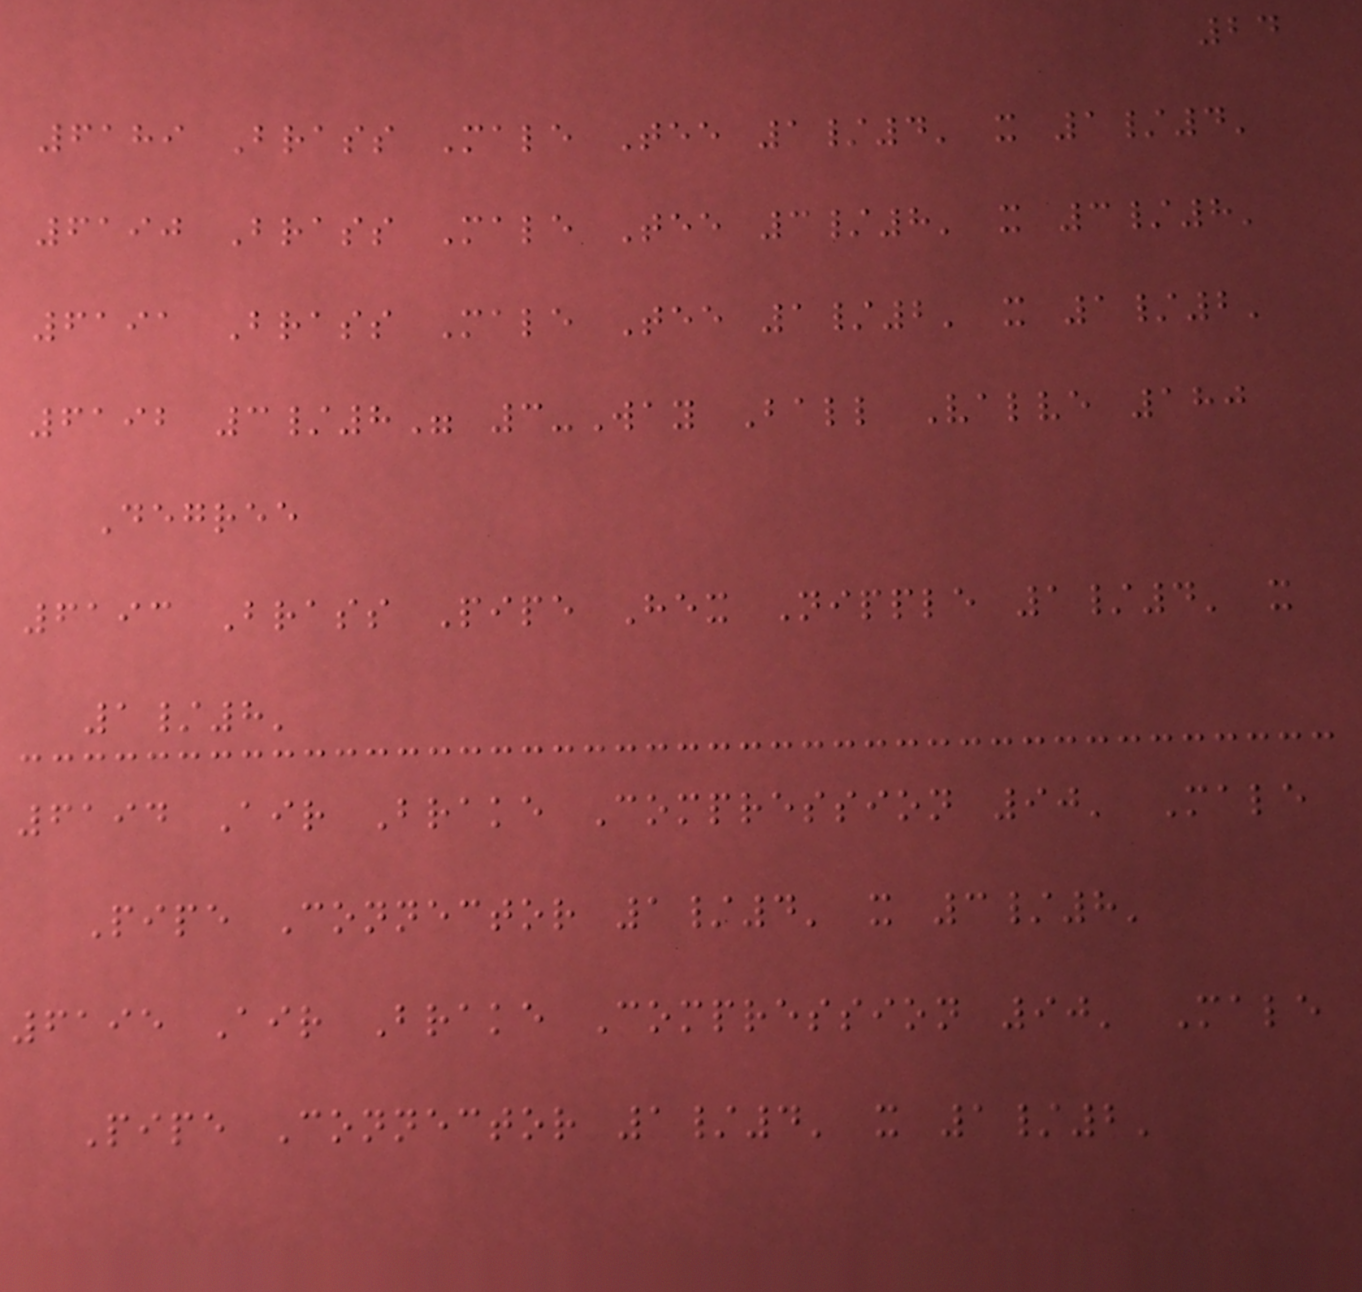24
6189 Brass Male Tee 1/4' x 1/4'
6190 Brass Male Tee 3/8' x 3/8'
6191 Brass Male Tee 1/2' x 1/2'
6192 3/8" 3-Way Ball Valve 180
Degree
6193 Brass Pipe Hex Nipple 1/4' x
1/8'
6194 Air Brake Compression 90' Male
Pipe Connector 1/4' x 3/8'
6195 Air Brake Compression 90' Male
Pipe Connector 1/4' x 1/2'
